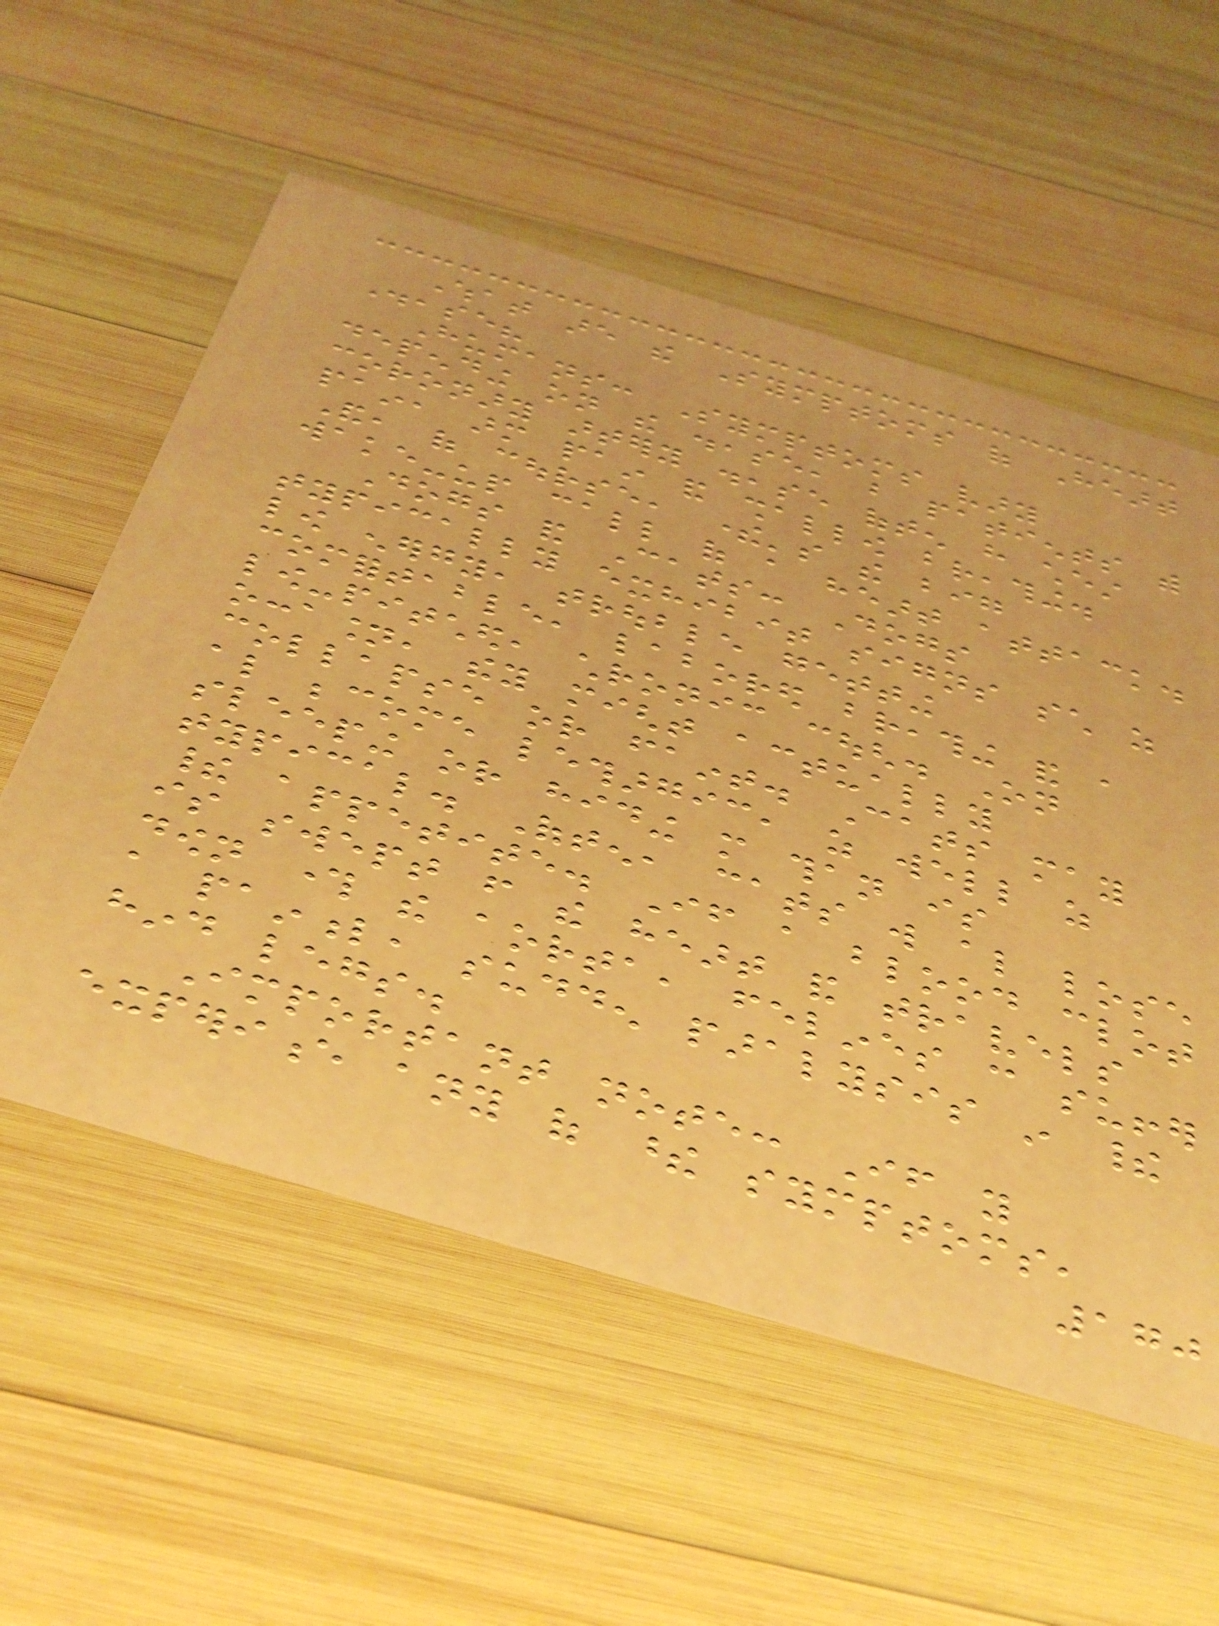What are the Symptoms of Heart
Disease?
Humans: Symptoms vary
depending on the disease, but patients with
coronary artery disease often have chest
pain, arm pain and shallow breathing.
And, of course, there's the big
wake-up call of a heart attack.
Dogs and Cats: Dogs
typically exhibit signs such as
low energy, trouble getting
comfortable, labored breathing and a
low-pitched, chronic cough. On
occasion, they might actually
collapse or faint. Cats may
also become lethargic, as well as
sleeping or hiding more than is
typical. Often, cats will also lose
their appetite. If a blood clot
is swept from the heart and travels
down through the aorta, felines can suffer
a painful, sudden paralysis in their
hind legs.
Important note: If you
experience any of these symptoms,
170
